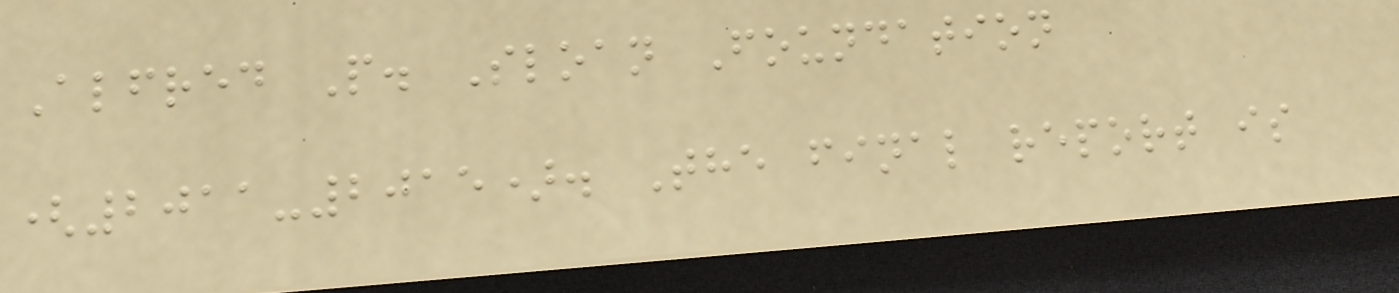Alfred P. Sloan Foundation
(2011-2015). The final report is
